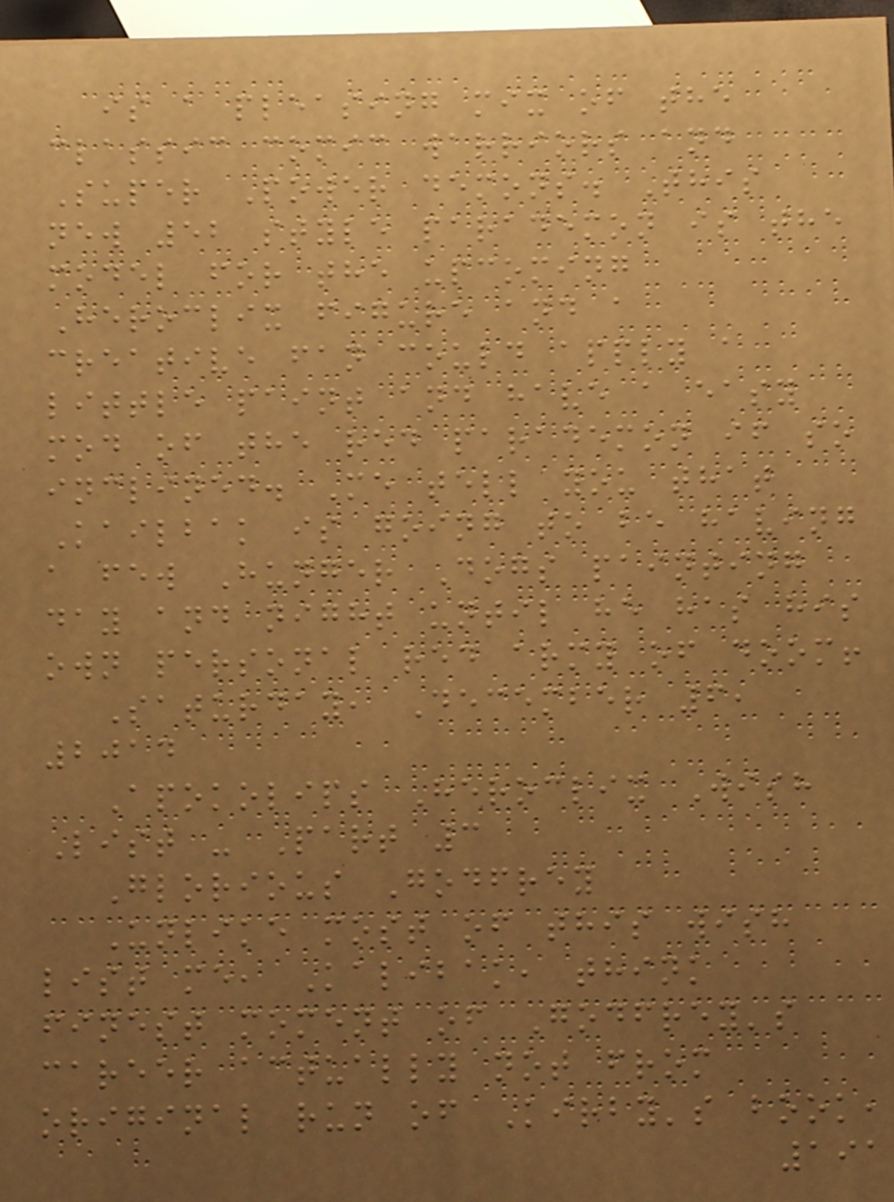is a pleasing mix of the
classic comic warriors and
Super Power demons. This
new 52 style parademon is the
model for the upcoming
Heroclix figure and a
creative fan could apply a
little paint and have a easy
mod of the red parademon if so
inclined. Me tell you that
Kailbak is going to be having
a few Hunger Dogs painting
day and night until he has his
own personal red army of doom!
Saturday, December 6,
2014
Apokolips Heroclix Wish
List - Part 3
Glorious Godfrey
Unlike most of this wish
list me, Kalibak, think
finest moment of Godfrey's
career actually not from
original run of Kirby's book,
191
